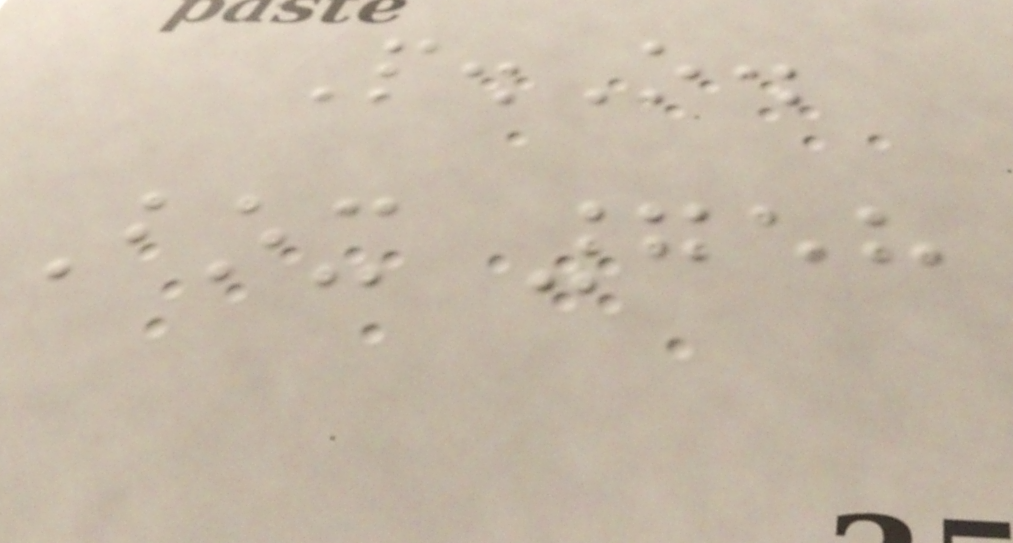P.O.
Box 758
